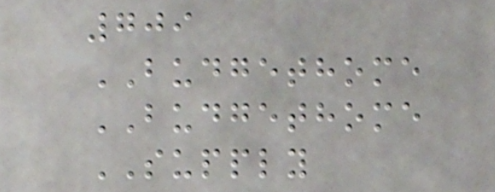709
BUDGETHOME
BUDGETHOME
SUPPLY
